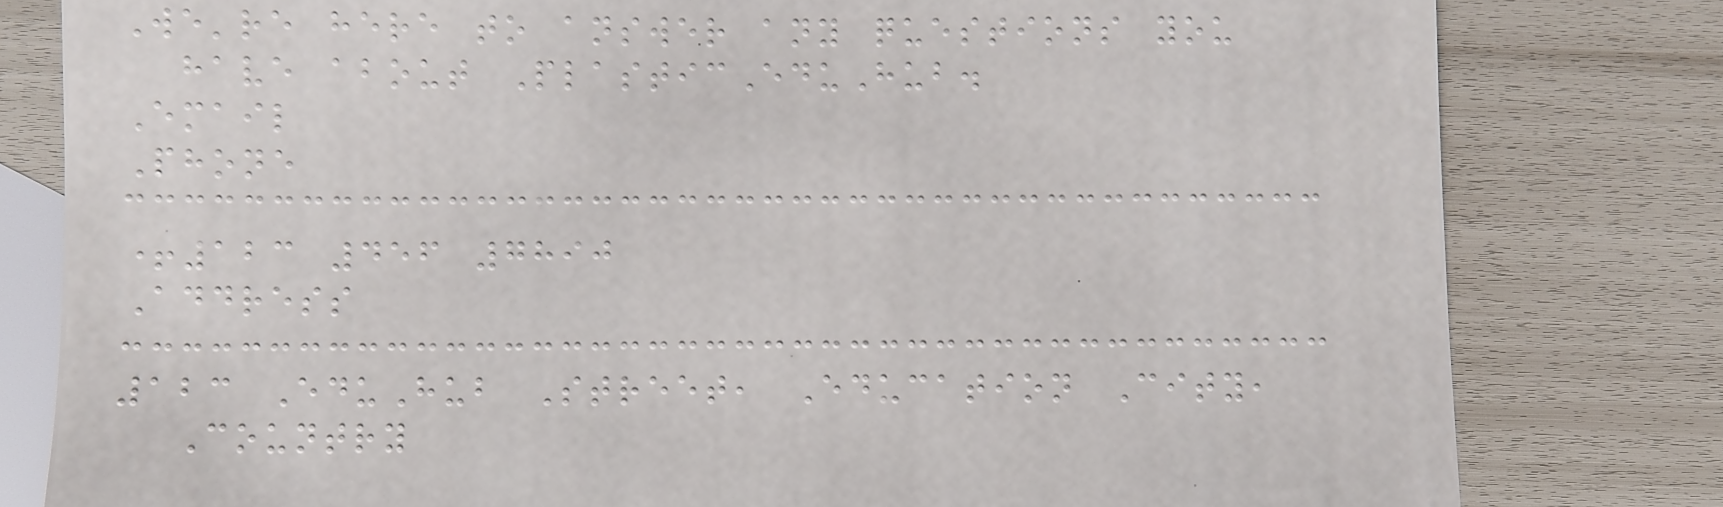We're here to answer any questions you
have about PlasticEduHub.
Email
Phone
+123 456 7890
Address
123 EduHub Street, Education City,
Country
